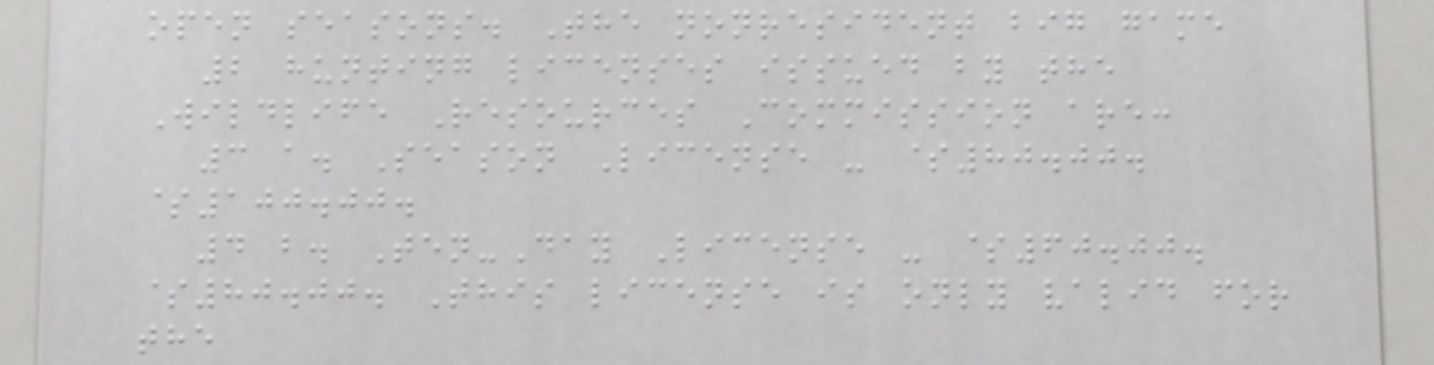open seasons. The nonresident big game
2 hunting licenses issued by the
Wildlife Resources Commission are:
3 a. Season License - $80.00.
$100.00.
4 b. Ten-Day License - $60.00.
$80.00. This license is only valid for
the
